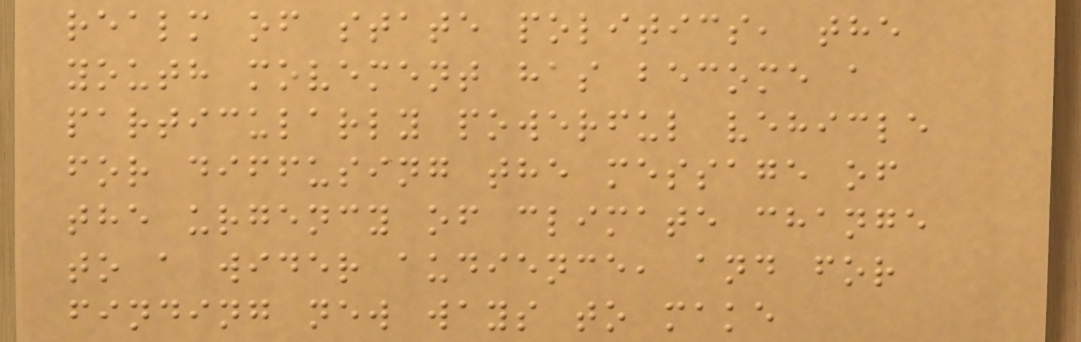realm of state politics, the
youth movement has become a
particularly powerful vehicle
for diffusing the message of
the urgency of climate change
to a wider audience, and for
finding new ways to make
